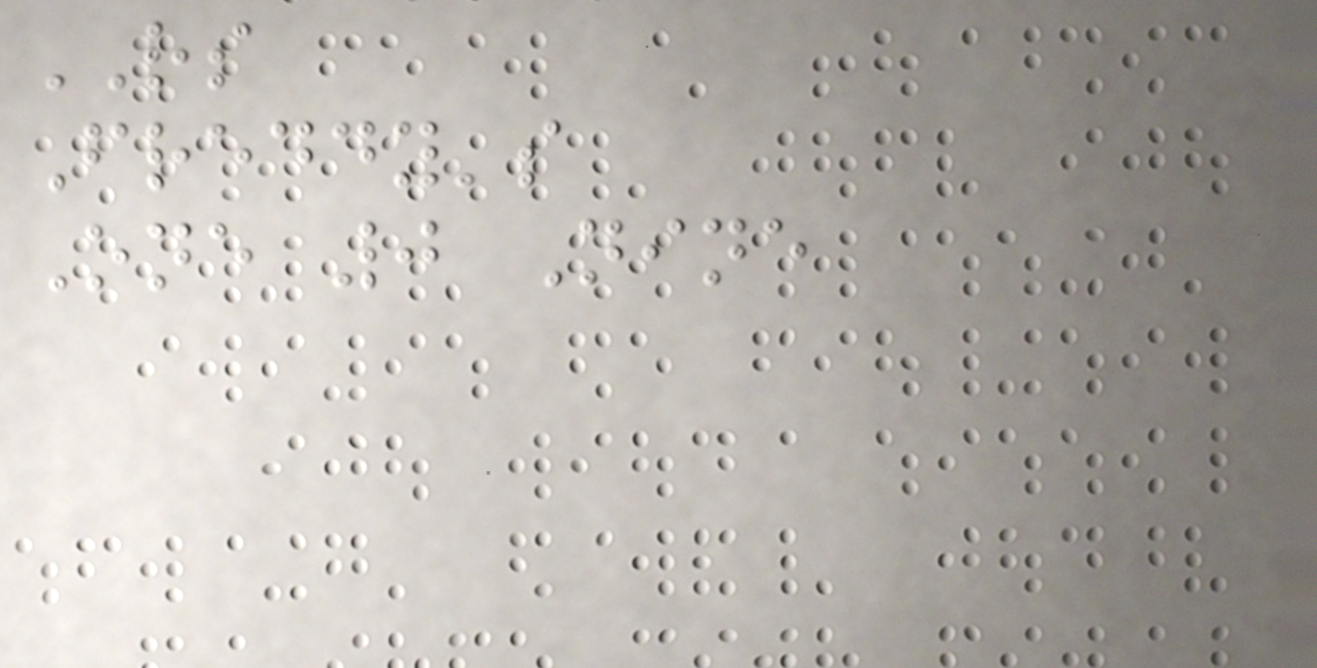RS
Freddy's
One 0 Nine
